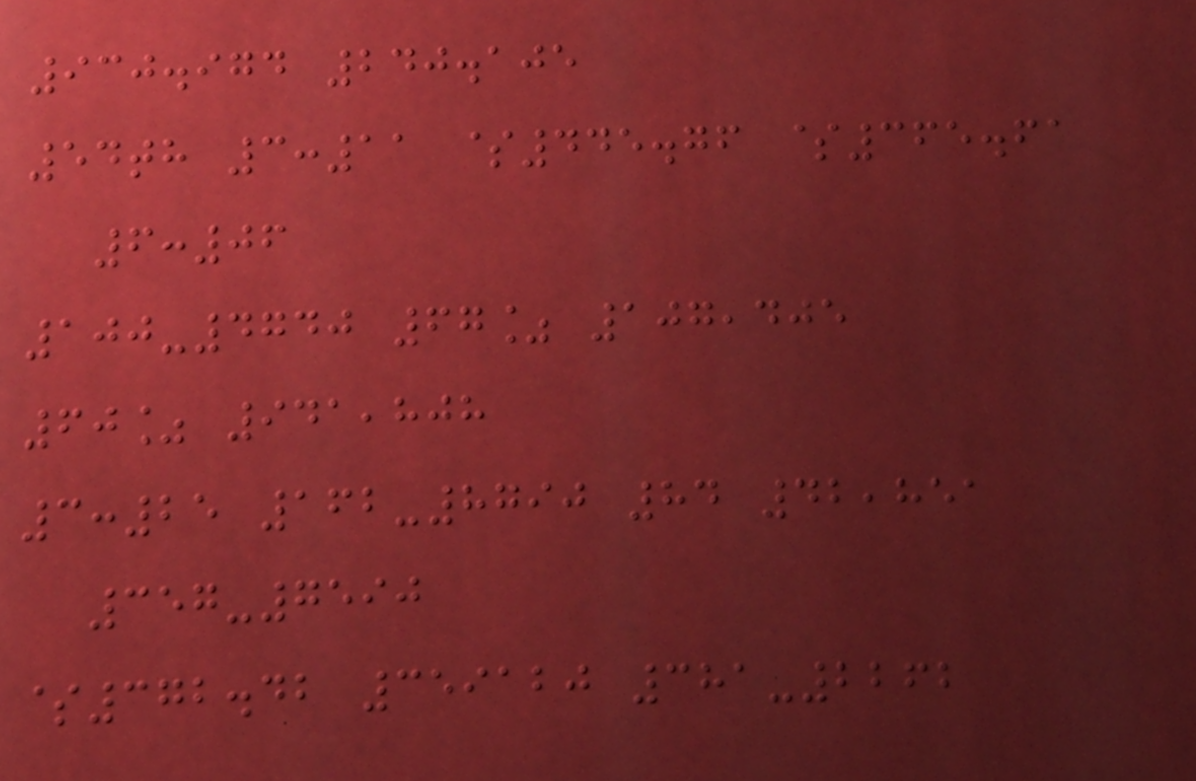930.974 240.105
54th 3:11 $445.76 $365.61
6:06
100-4740 67% 107,405
60% 941,808
3:25 162-8790 84 42,851
357-7590
$372.42 359120 381-2262
